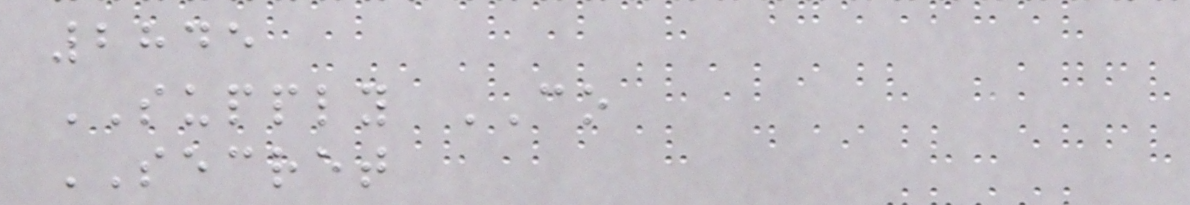2845
SUPPLY CO
SECRET
